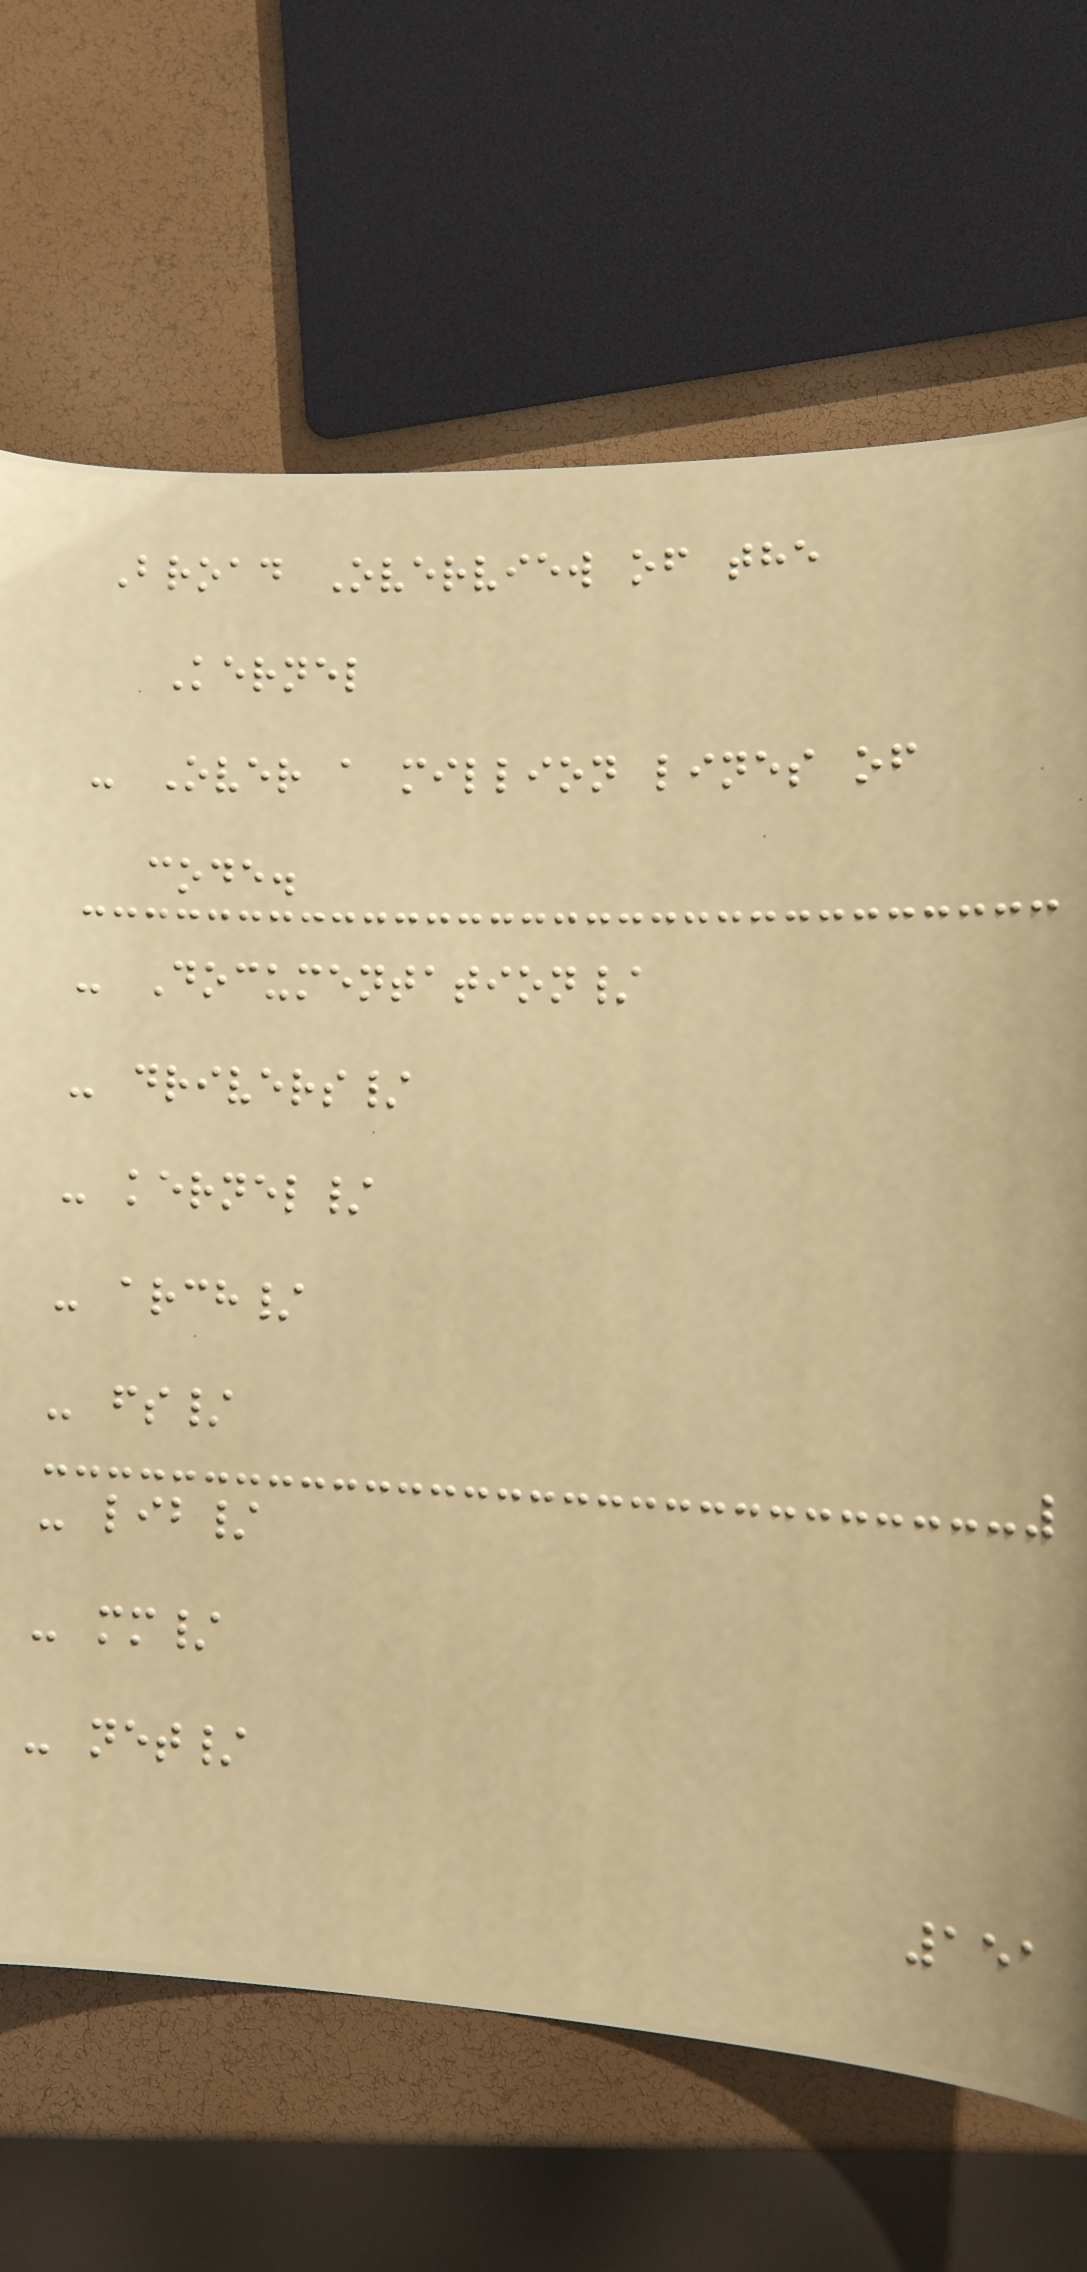Broad Overview of the
Kernel
- Over a million lines of
code.
- Documentation/
- drivers/
- kernel/
- arch/
- fs/
- lib/
- mm/
- net/
151
